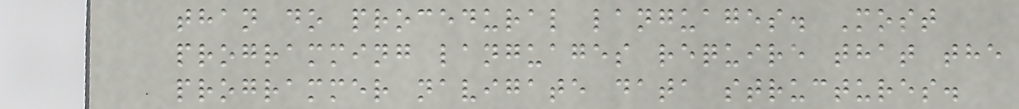than do procedural languages. Most
programming languages require that the
programmer navigate data structures.
